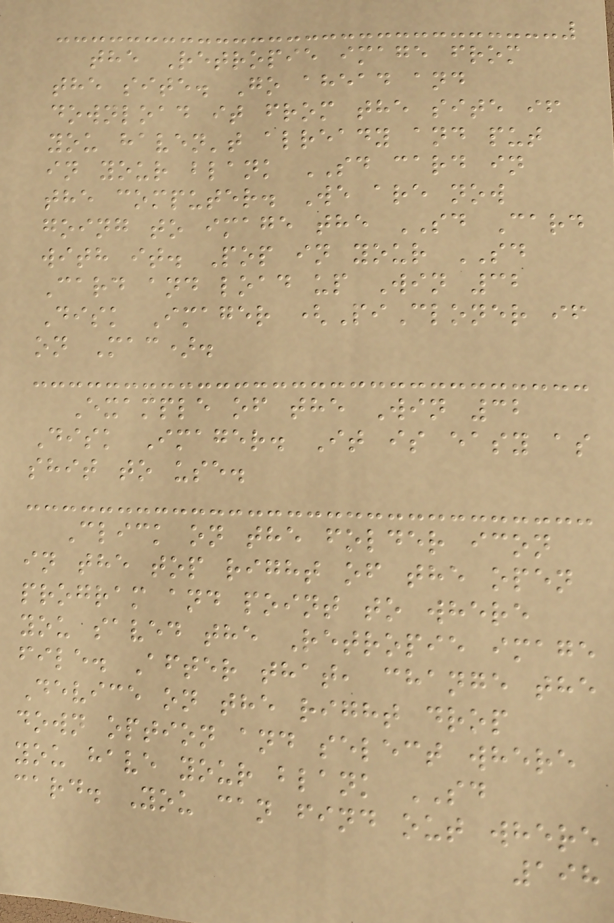the Retropie image from
the site. Go ahead and
download it from the site if
you haven't already and put
in your blank SD card in
the computer. We are now
going to image the SD Card
with it. Pop in your SD
Card and load up Win 32
Disk Imager (PiCloner if
on Mac).
Example of the Win 32
Disk Imager. It is easy as
shit to use.
Click on the folder icon
in the top right of the open
program and point to where
you saved the Retropie image
file. After that, change the
Device on the right drop
down option and select where
you have your blank SD
card. You can find out where
198
